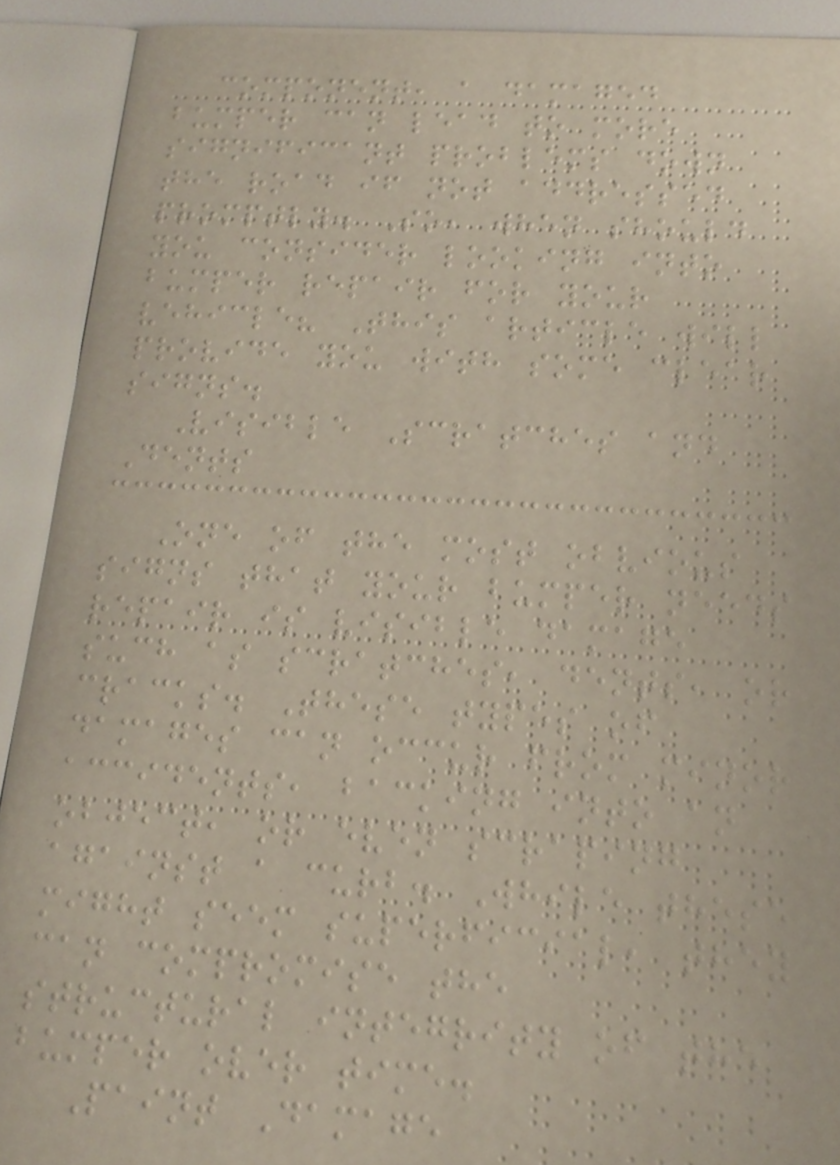component, a damaged
bumper can lead to more
significant problems down
the road if not addressed
promptly. So, when should
you consider looking into
bumper repair for your
vehicle? This article will
provide you with some clear
signs.
Visible Scratches and
Dents
One of the most obvious
signs that your bumper needs
repair is visible damage
such as scratches, dents, or
cracks. These types of
damages can occur from minor
accidents, backing into an
object, or even scraping
against a curb. While these
might seem superficial, they
can compromise the
structural integrity of the
bumper over time.
Paint Damage
